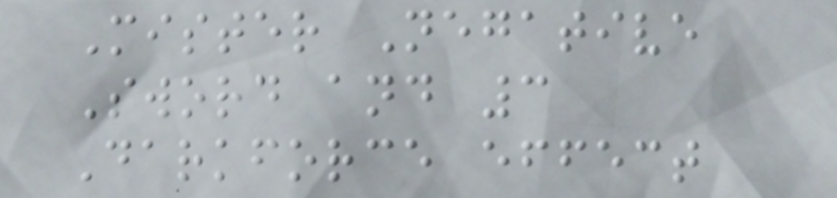Mister Negative
Sword and 3
Darkforce effect
